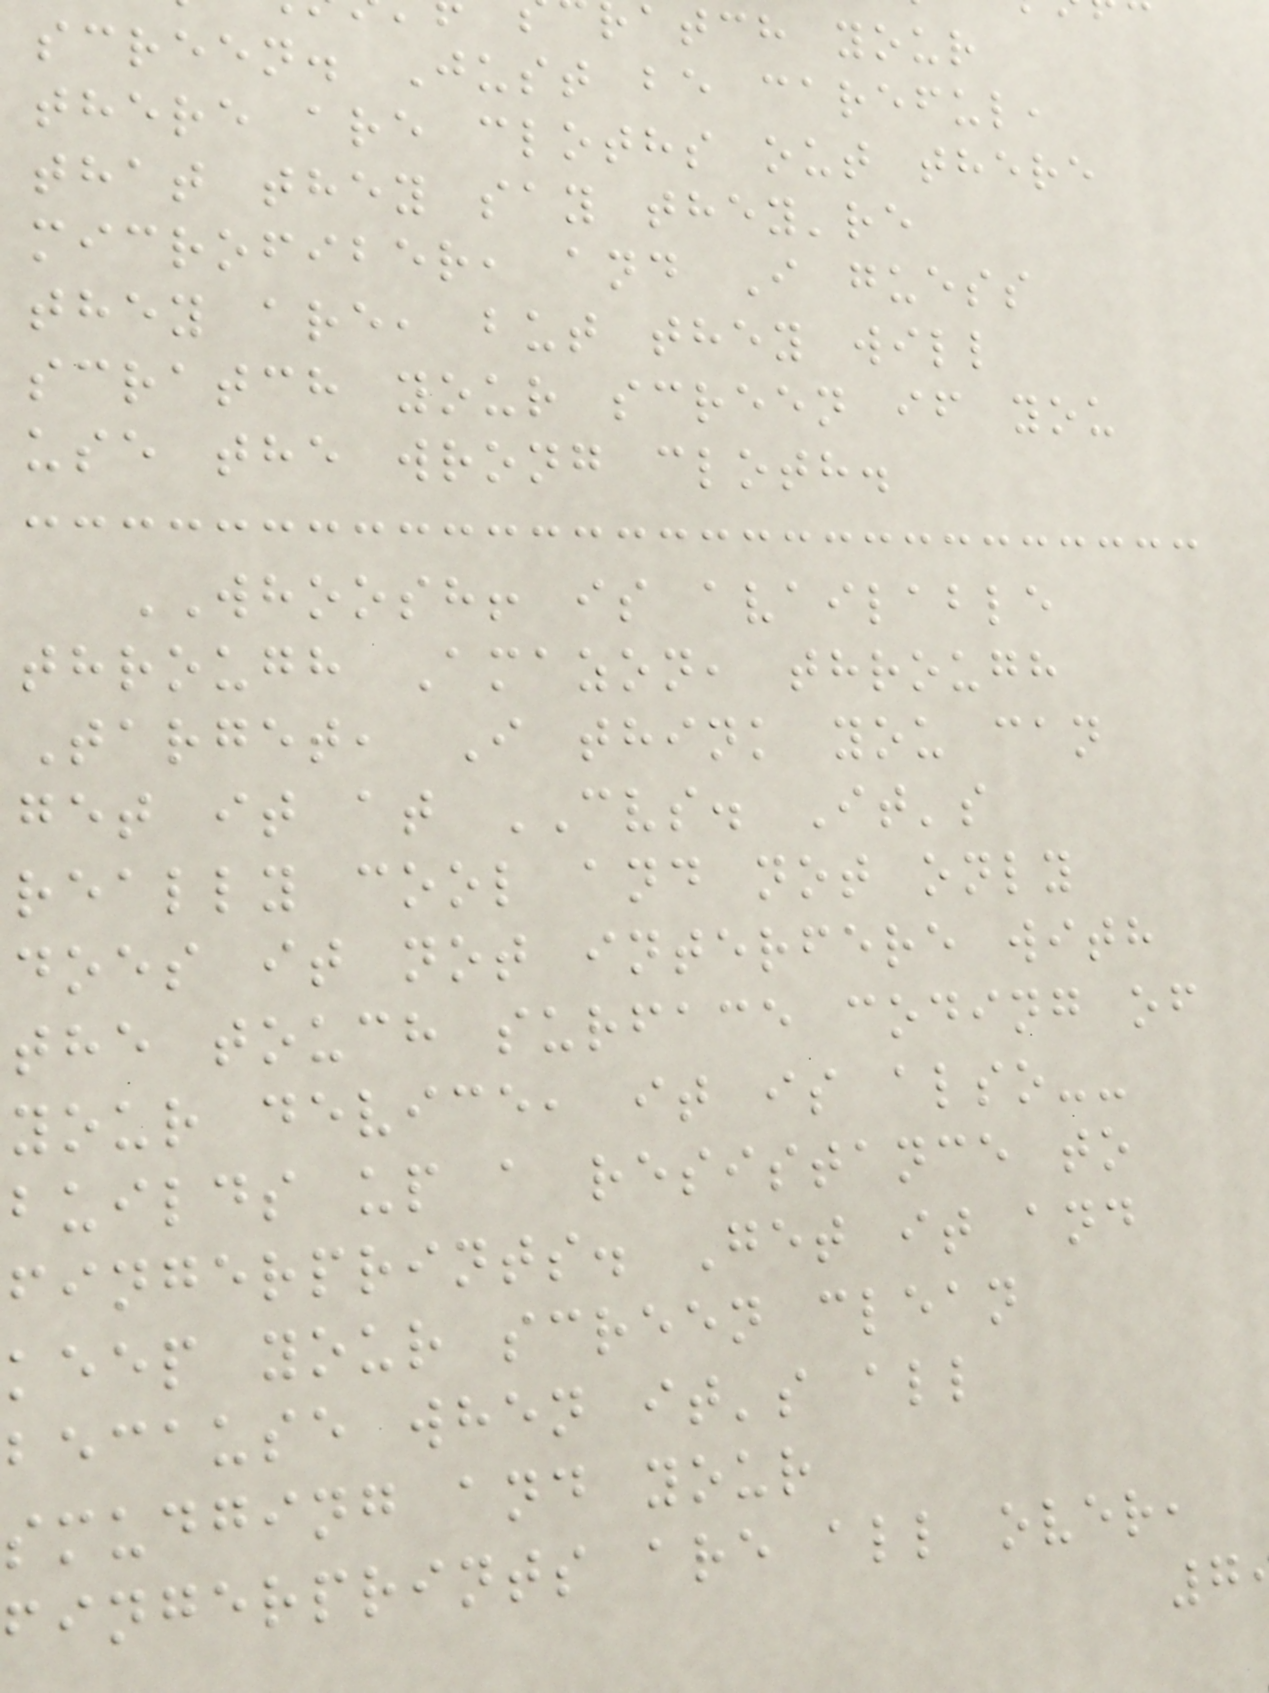atch your
screen. Just be careful,
there are cloths out there
that they say they're
microfiber, and I guess
they are, but they will
scratch your screen if you
use the wrong cloth.
WHOOSH! is available
through Amazon, through
Target, I think you can
get it at CVS. It's
really cool and not only
does it not interfere with
the touch surface coding of
your device, it is also--
builds up a resistance to
fingerprints. Get it and
keep your screen clean
because when it's all
smudging and your
fingerprints are all over,
